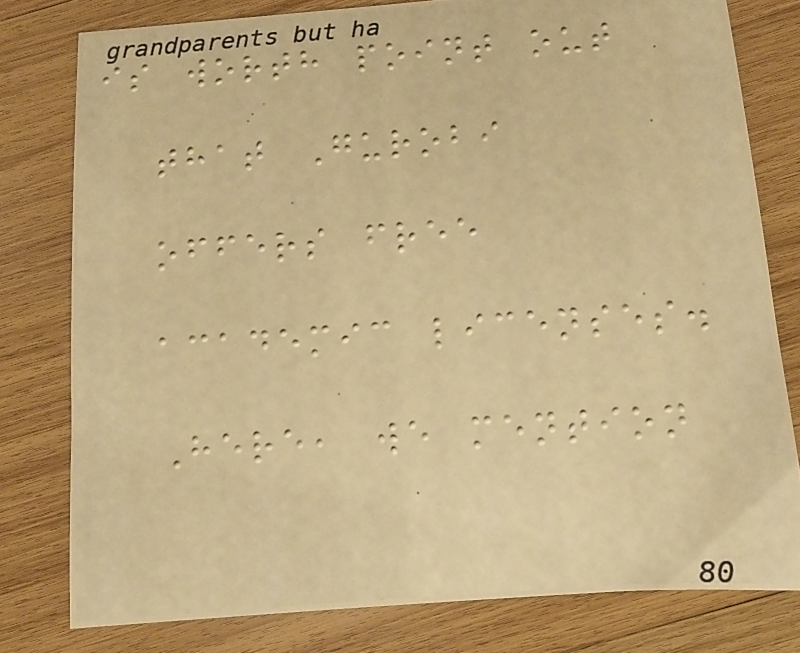is worth point out
that Gurobi
offers free
academic licenses.
Here, we mention
